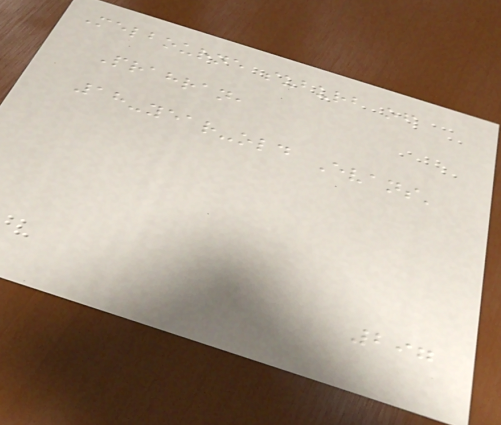Melbourne suburb of
Prahran,
18-year-old Evans'
297
